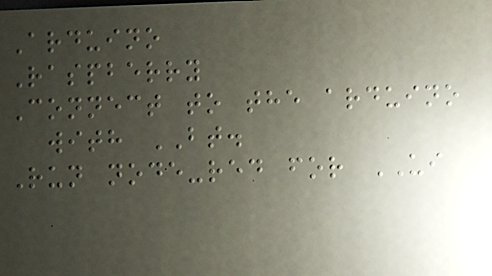Arduino
Raspberry
Connect to the arduino
with BT.
Run node-red for UI
